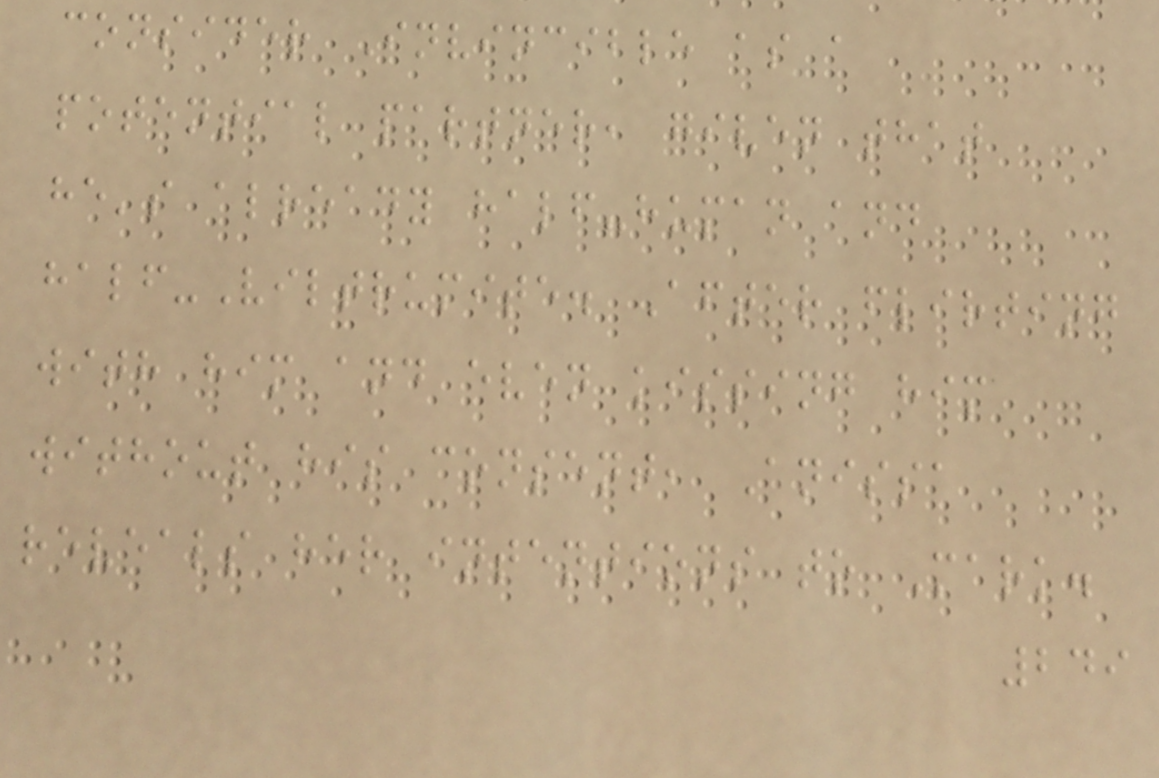consider Invincible as a
potential partner, given that
he's already half-human and
half-Viltrumite. After flirting
with him and even kissing him
without his consent, Anissa
reveals her intentions to Mark.
249
